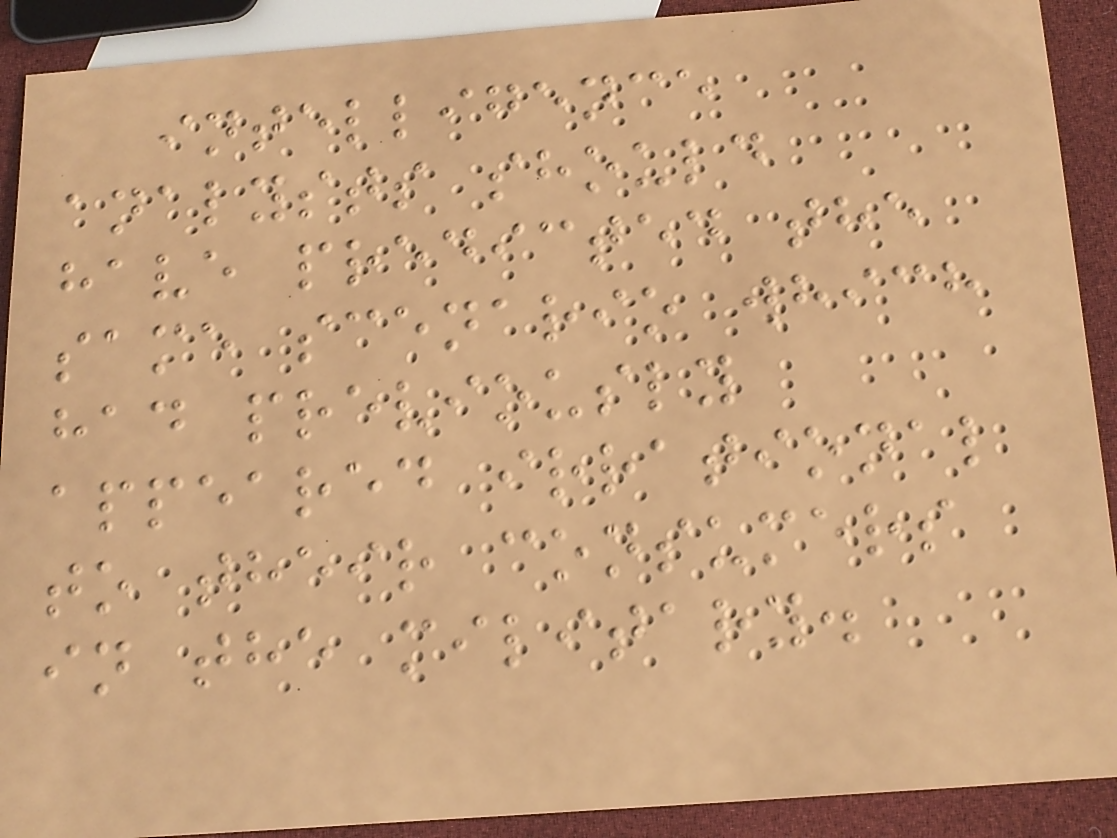intelligence
analysts should
have predicted the
same scenario which
had previously
appeared irrational
to their consumers
in the military.
